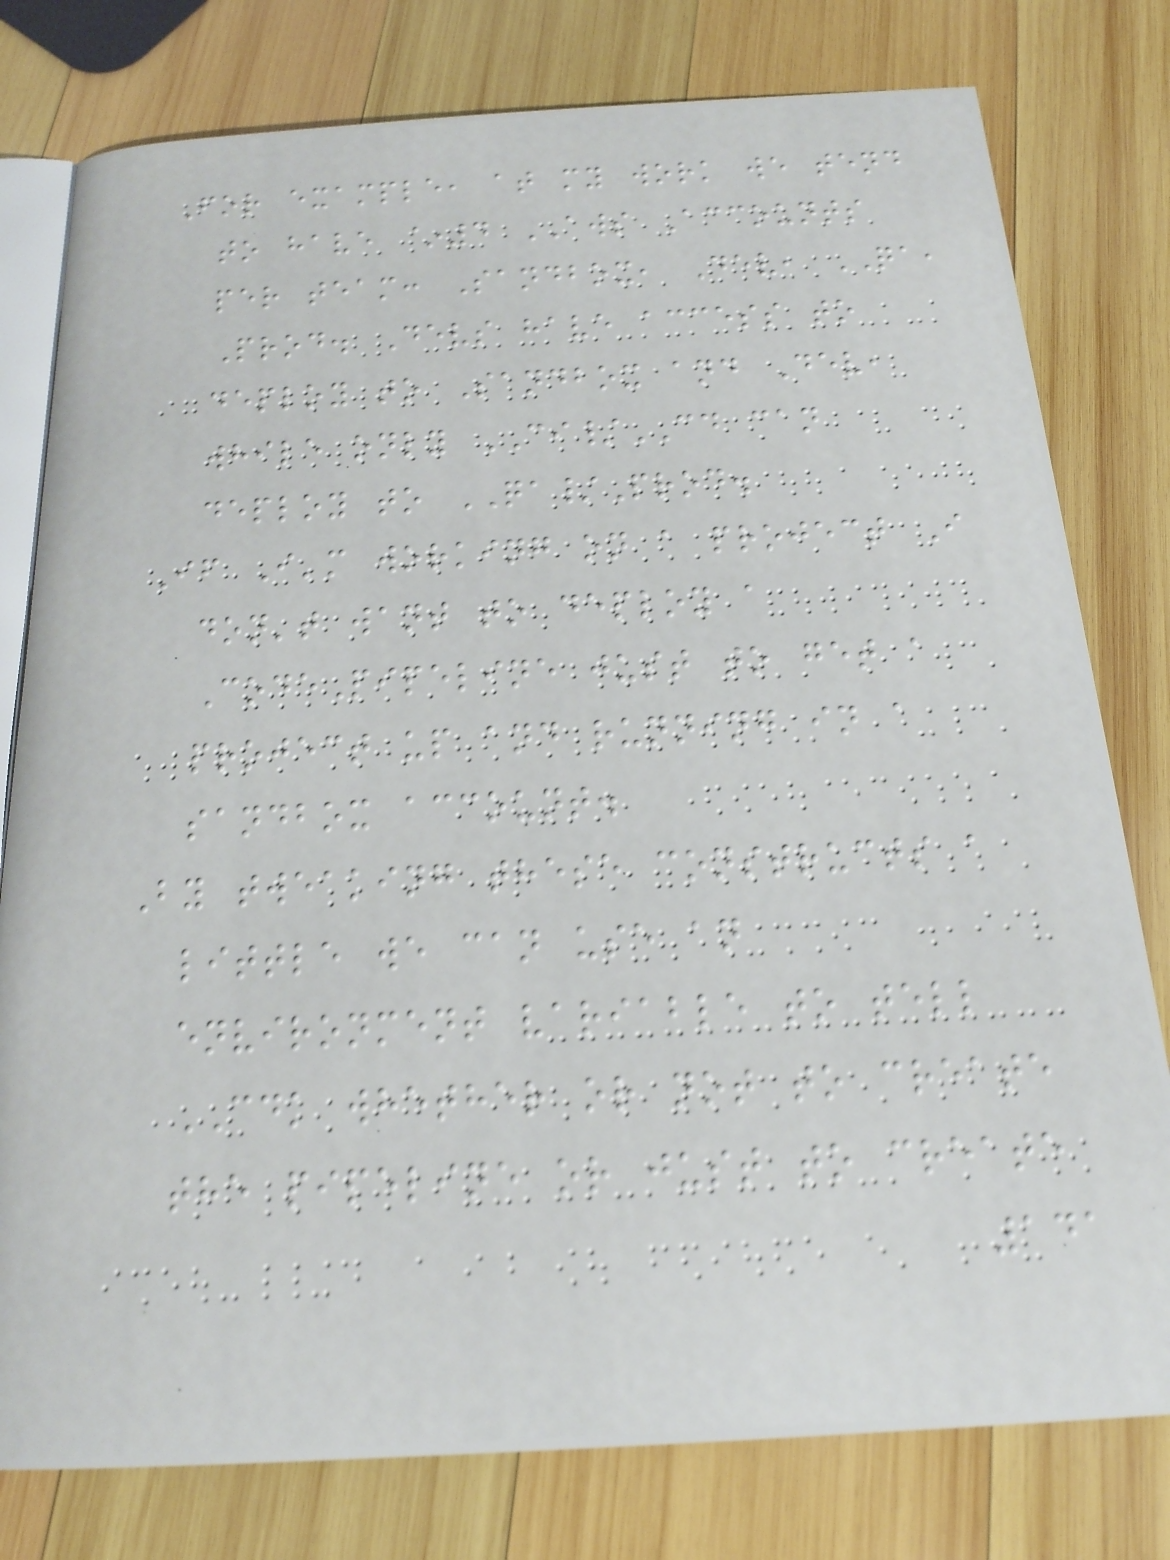For example, at my work we tend
to have ~4 AWS Accounts
per team: Sandbox, Dev, QA,
Prod. Devs have access to
deploy to Sandbox and Dev,
while only CI/CD can
deploy to QA/Prod.
If I'm working on a project I
don't want to deploy a
CodePipeline just to get a
project up and running in a
sandbox account.
By tweaking these constructs a
little we can use an
environment variable to tell
CDK whether or not to create
the pipeline or just to create
141
